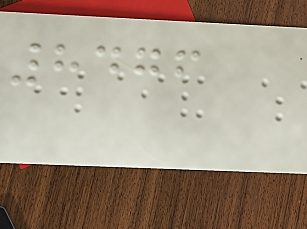8476
